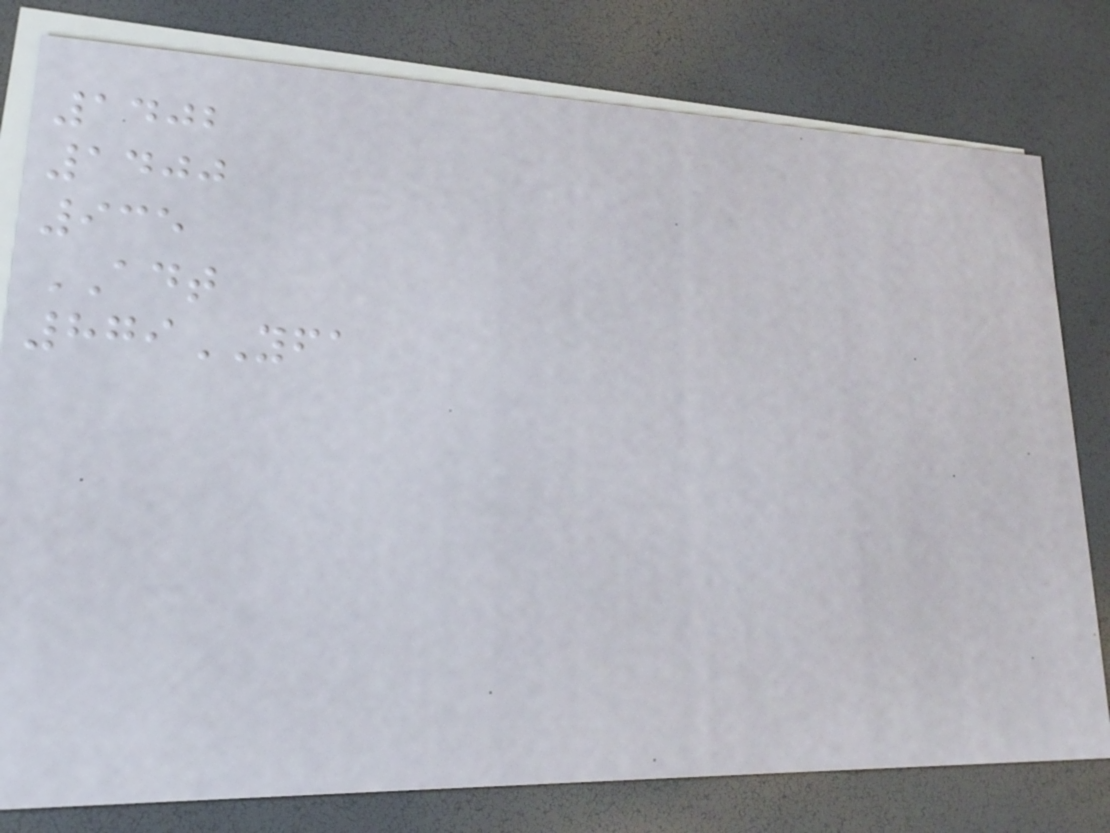1402
1400
935
ADT
879YFA
